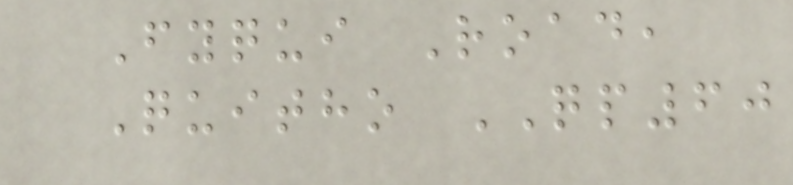Fyqui Road,
Quitho QP60
